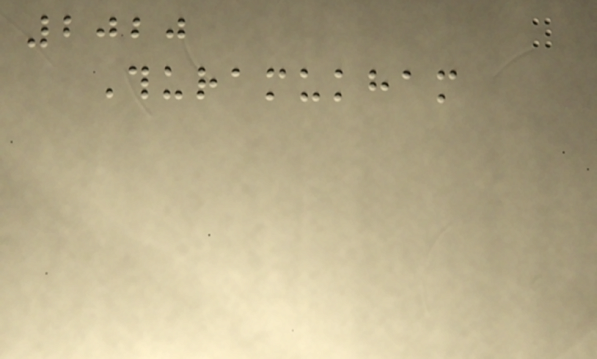2020
Thuramukham
